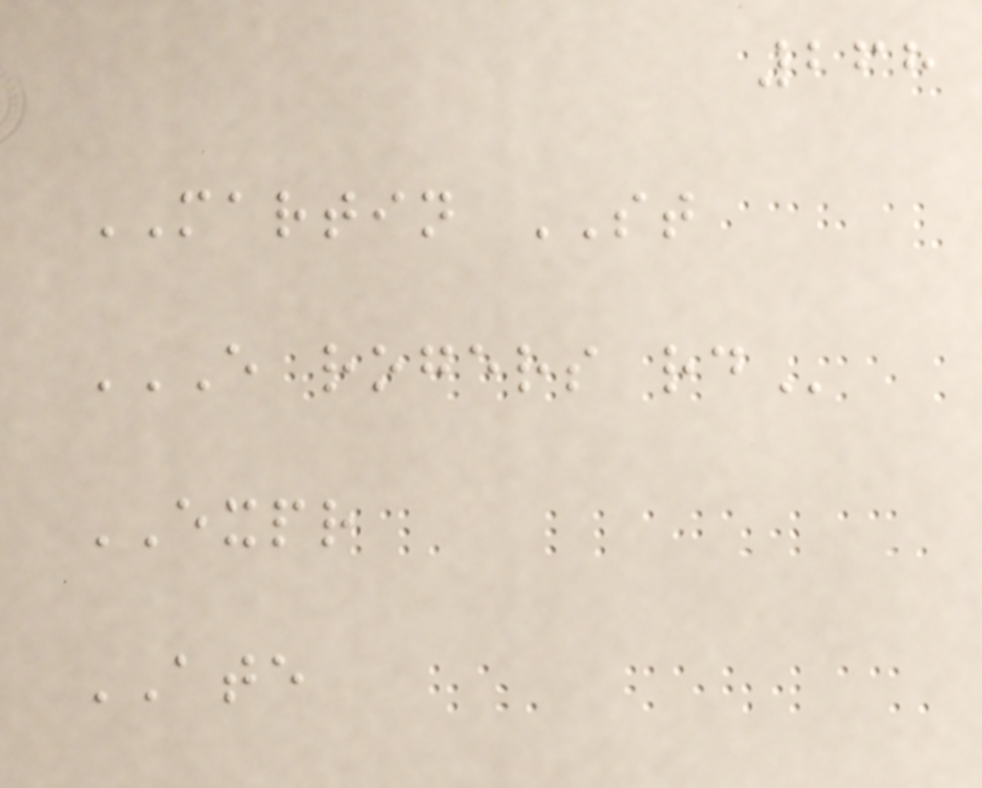268
MARTIN ST
E ROGERS RD
EXPR
ATE
